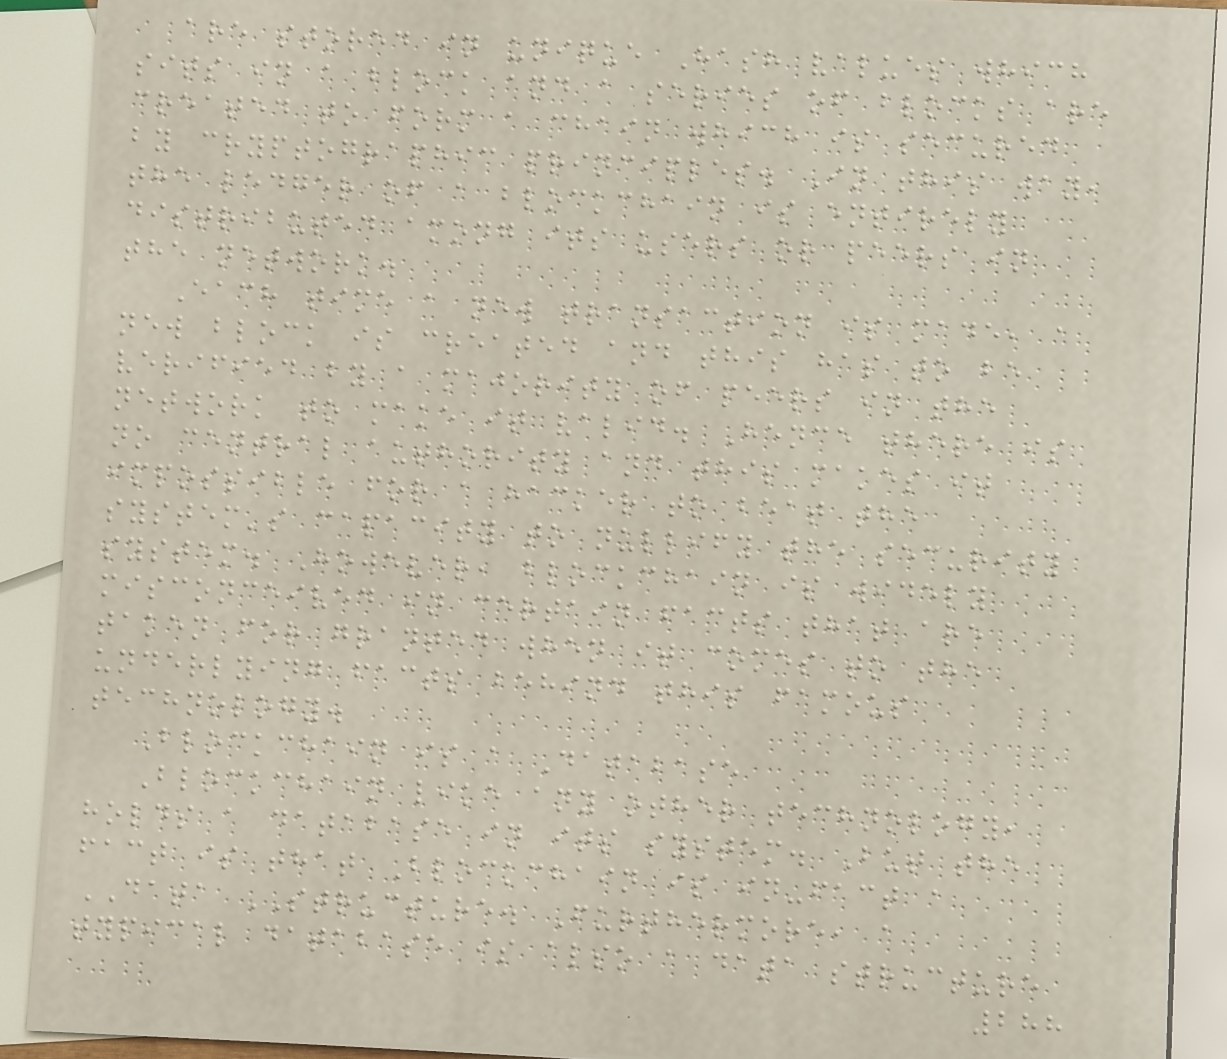are stored in unique Hash values which
sits in a block and a series of blocks are
created to form a chain which is secured
by cryptographic principles. In this way,
the ledger of a blockchain is entirely
distributed among its users or peers in
the network.
Each time a new transaction is made, a
new block is created and this has to be
verified by a majority of peers in the
network to make it valid. Hence there is
no central authority and this makes it
impossible for a hacker to beat the
system's capacity to nullify the security
system. However, blockchain is widely
misconceived in certain facts that are
taken for granted when it comes to the
underlying facts behind this famous
technology.
Blockchain is a Database
Blockchain like any other technology,
holds a database in its system. But the
fact is that Blockchain is in-fact a
DATA STRUCTURE. Furthermore, a
typical database is also a data structure
288
